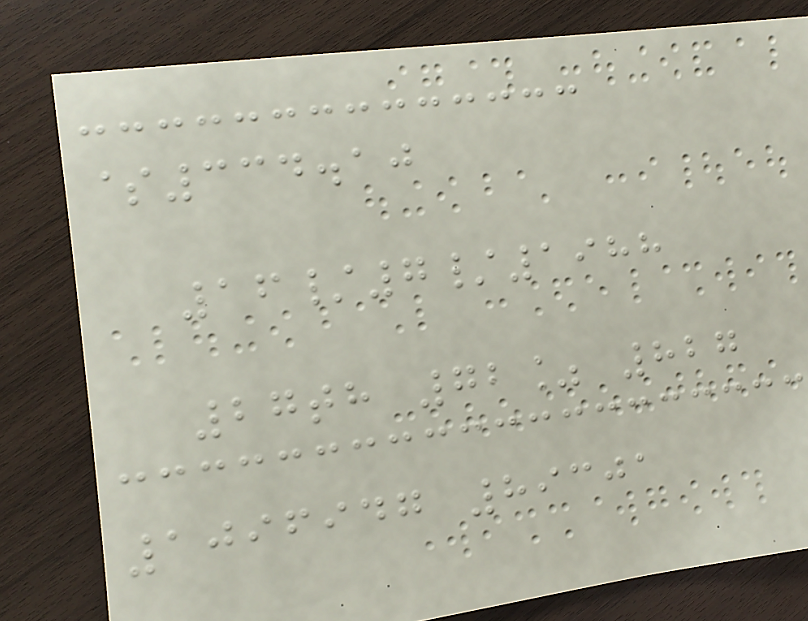$334.10
16/7/1988
27th 72% 827
1096947 89301
